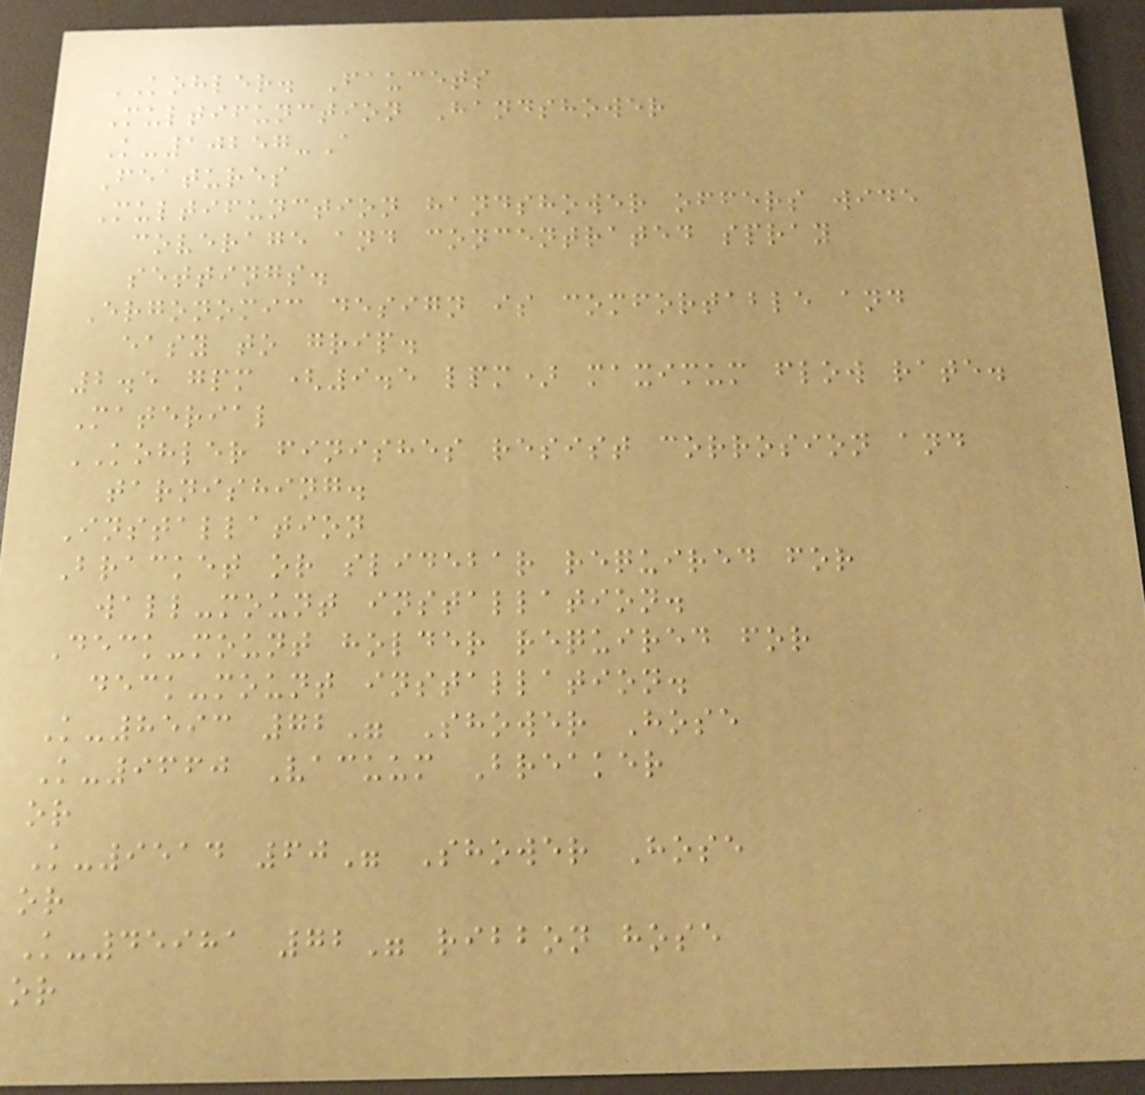KOHLER. Faucets
Multifunction Handshower
K-10257-A
Features
Multifunction handshower offers wide
coverage and concentrated spray
settings.
Ergonomic design is comfortable and
easy to grip.
2.5 gpm (9.5 lpm) maximum flow rate.
Material
KOHLER finishes resist corrosion and
tarnishing.
Installation
Bracket or slidebar required for
wall-mount installation.
Deck-mount holder required for
deck-mount installation.
K-8593 72" Shower Hose
K-9660 Vacuum Breaker
or
K-9514 60" Shower Hose
or
K-45981 72" ribbon hose
or
